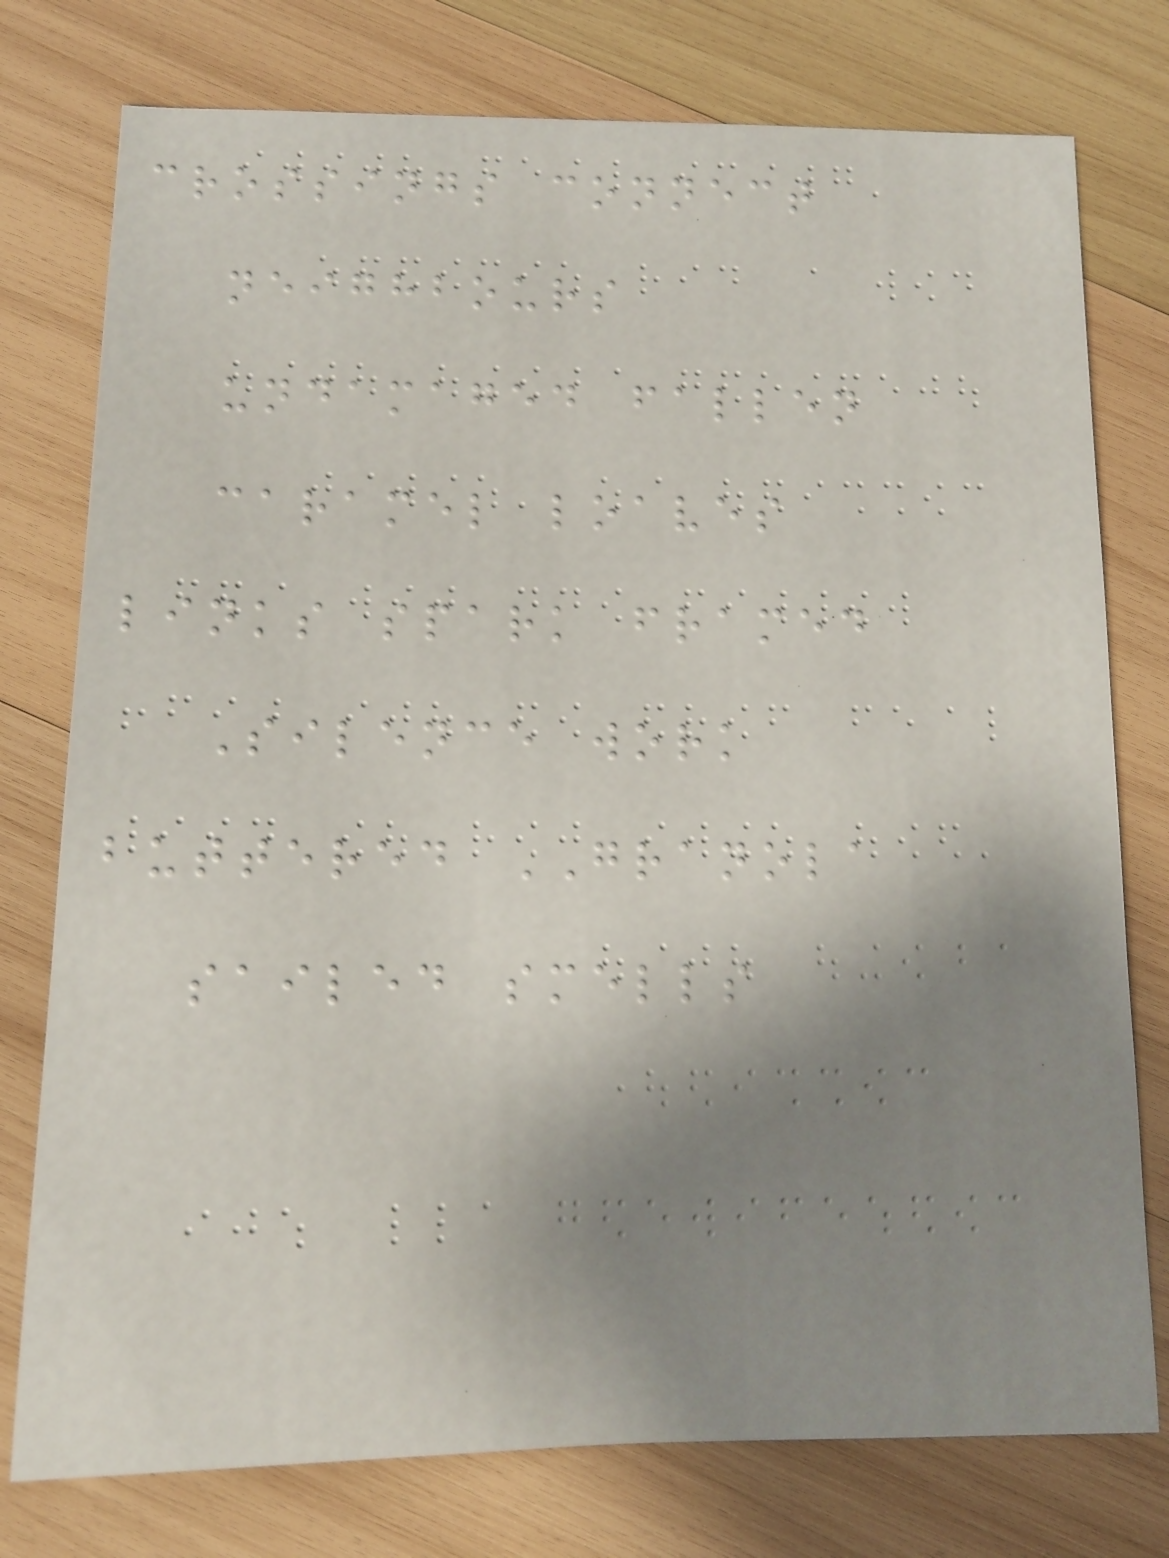crossings connect
neighbours
undamaged fallen
caramel loaves
links spark framed
Silence work
buttered GRANOLA
sailed smells
